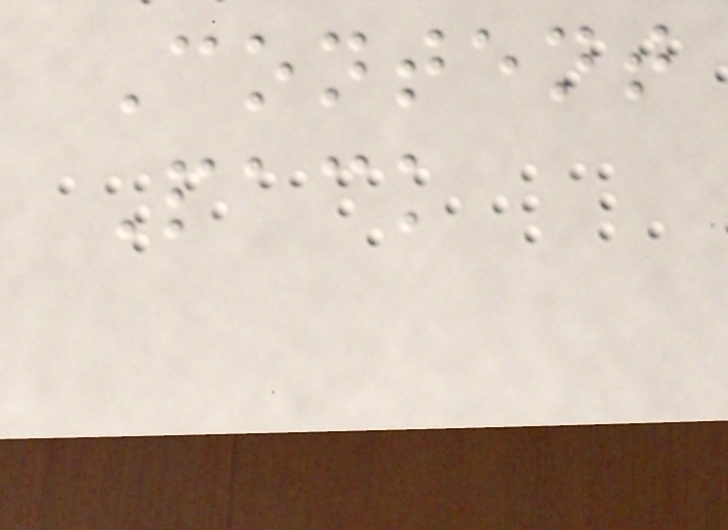Content
Pack
